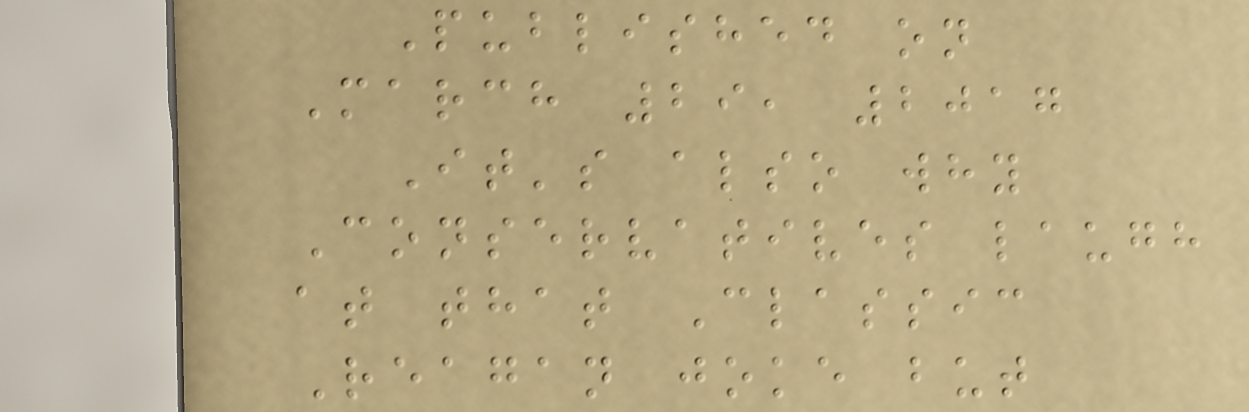Published on
March 29, 2017
It's also why
Conservatives laugh
at that Classic
Reagan joke but
